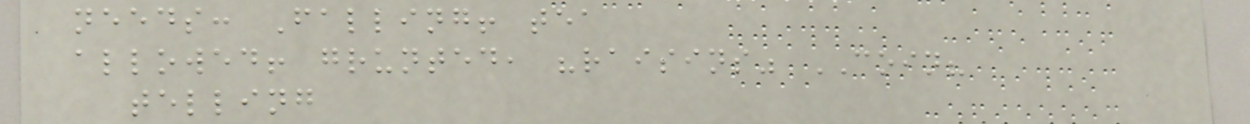needs: Falling! tea
allowed! grunted, "raisins" COIN?
telling
